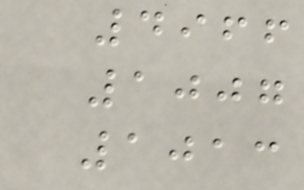4966
1007
1013
